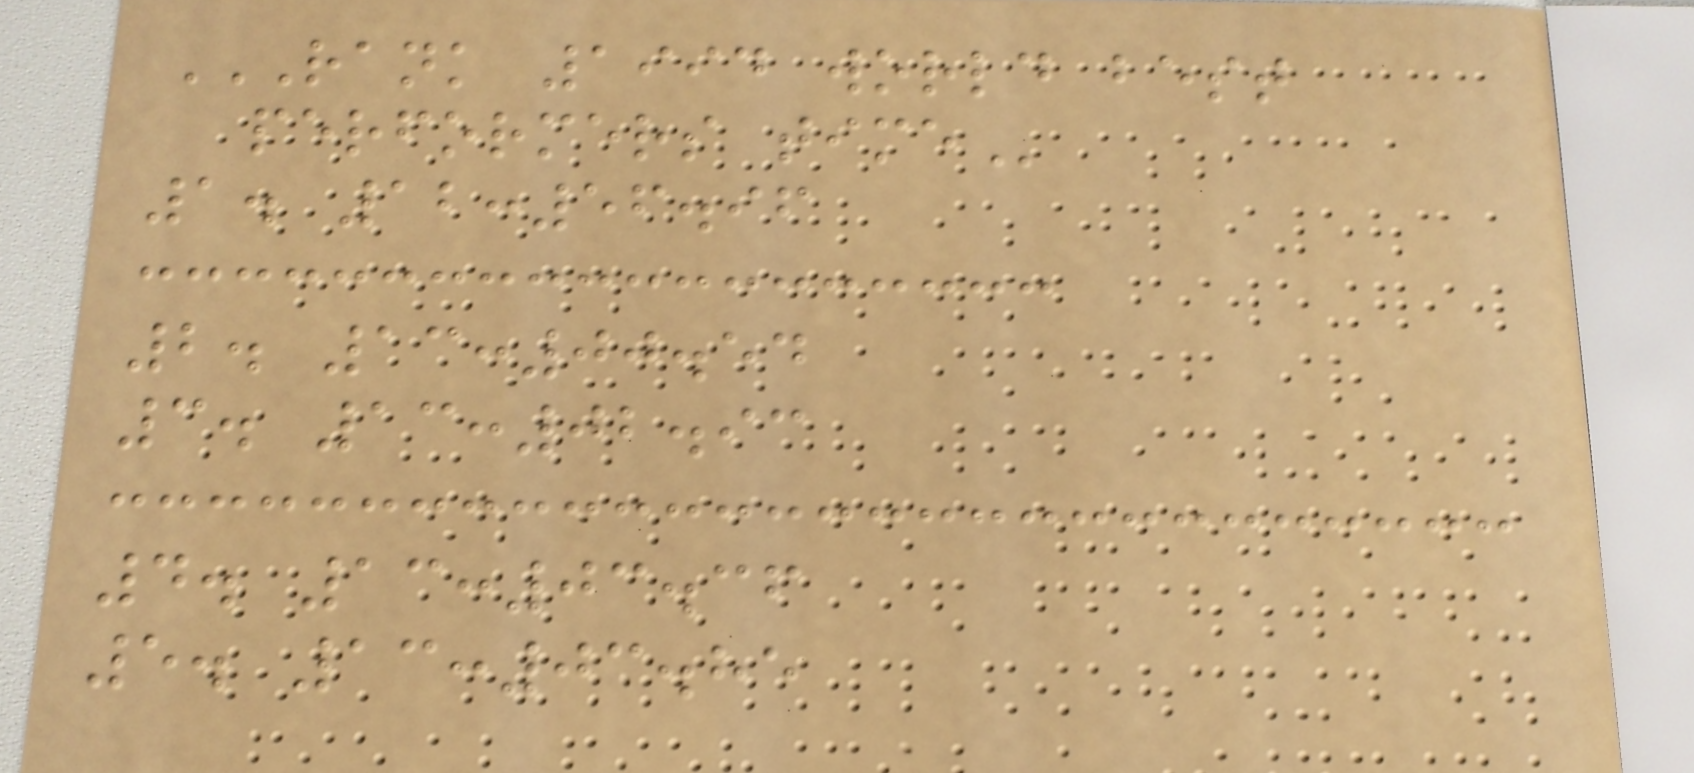RANK 1994 WORLD BEST
PERFORMERS TIME
1. 12:56.96
2. 13:00.54
3. 13:02.93
4. 13:03.36
5. 13:03.85
